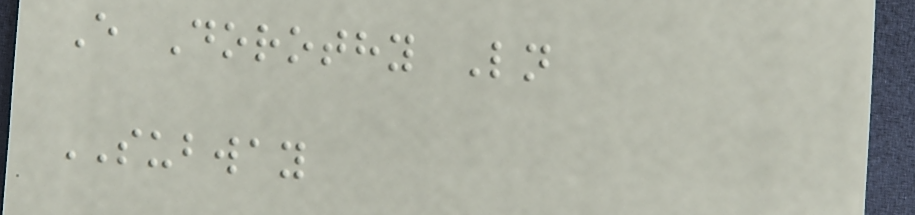E Dorothy Ln
SUBWAY
